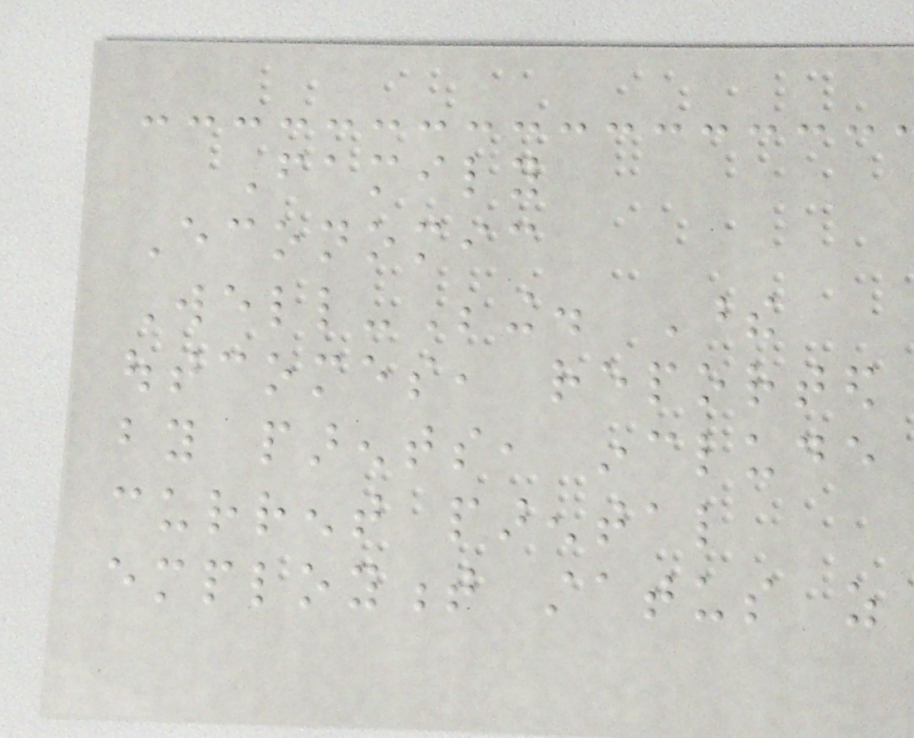Family
Economic
Well-Being. These
outcomes, reported
by parents, include
current parental
employment status as
